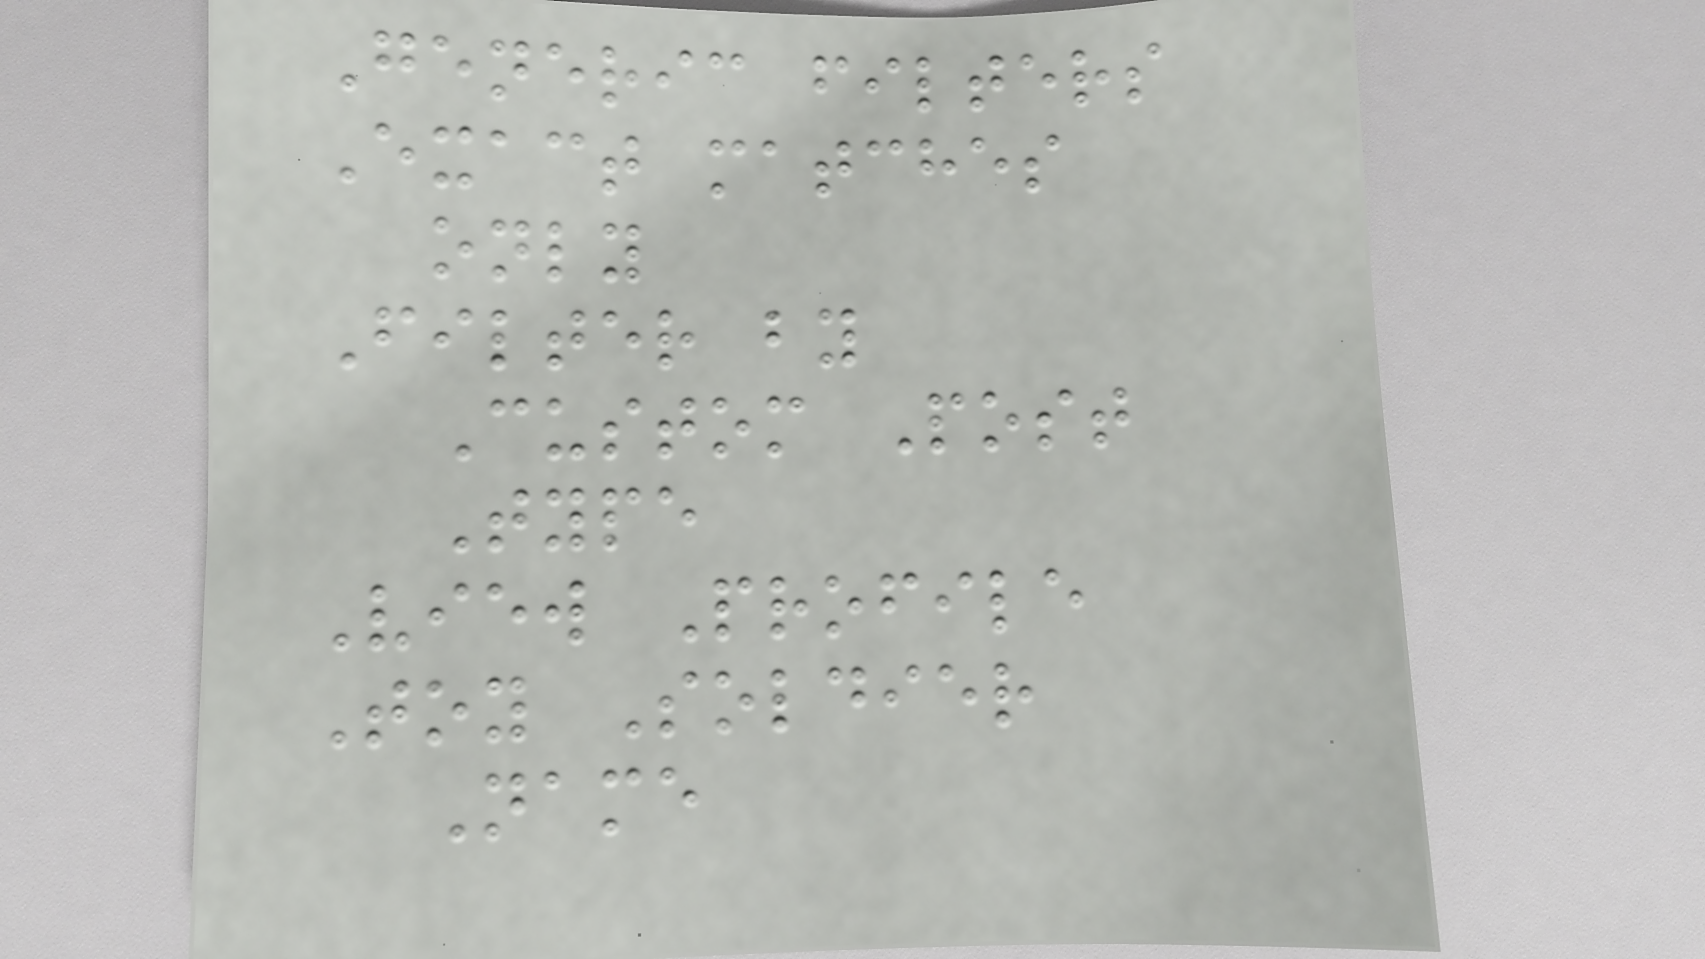Generic filters
Exact matches
only
Filter by
Custom Post
Type
View Profile
Toy Soldier
Name
